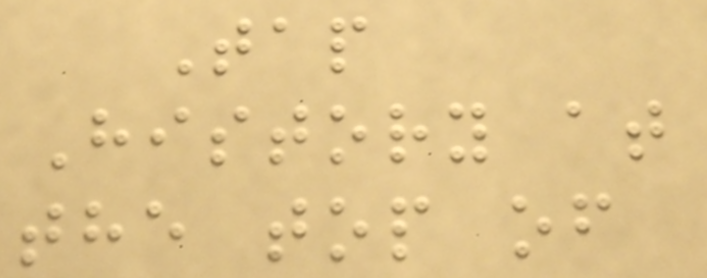Tap
History at
the top of
